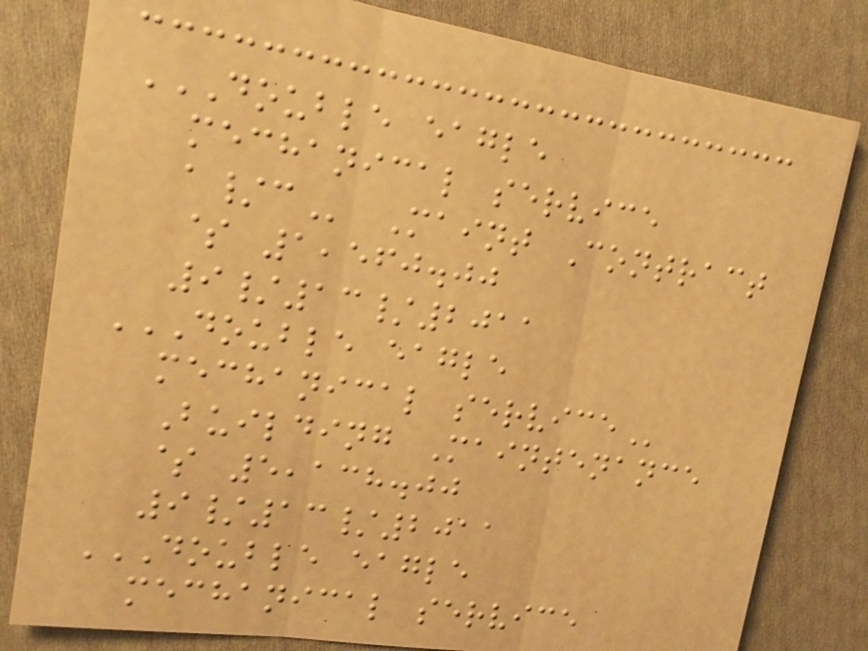DOUBLE EAGLE
MECHANICAL SERVICE
A/C Maint Contract
$ 1,560.00
9/13/2011
DOUBLE EAGLE
MECHANICAL SERVICE
Building Maintenance
$ 5,138.00
9/13/2011
DOUBLE EAGLE
MECHANICAL SERVICE
